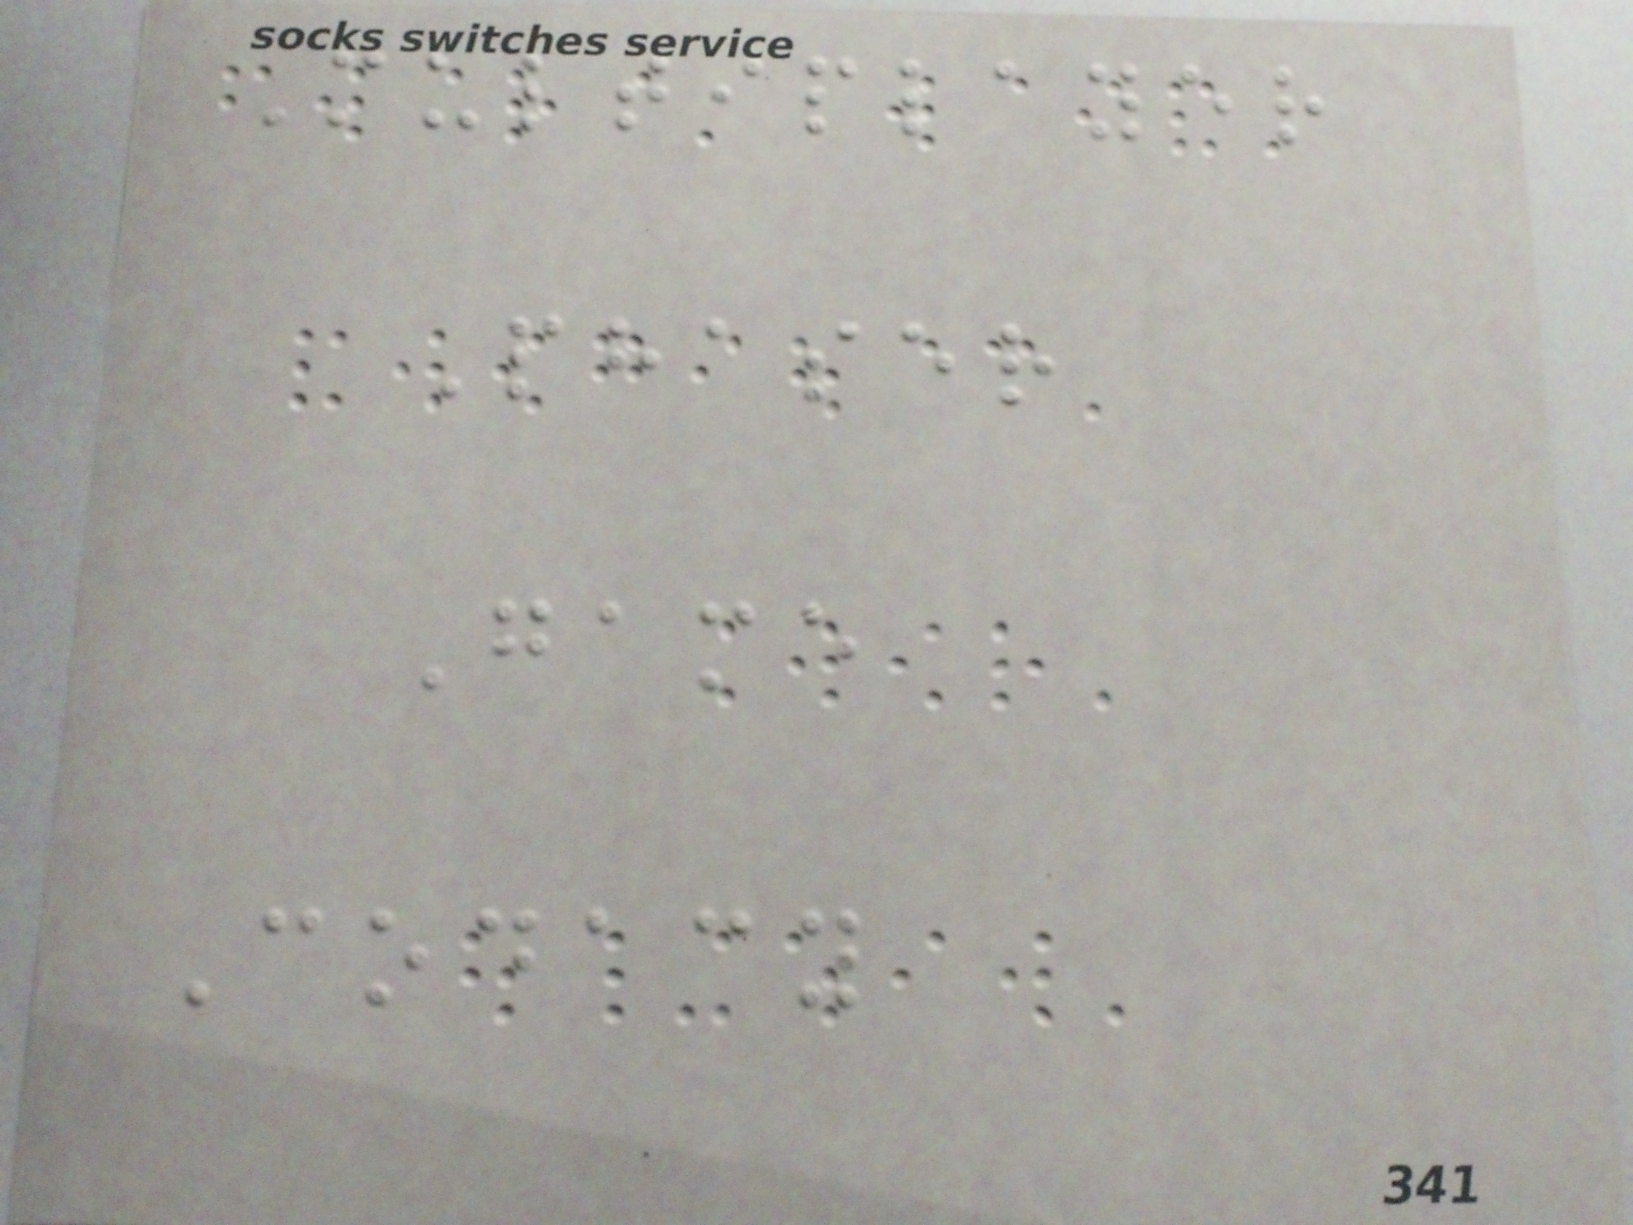Multiplayer
Phaser
Game
Codacy
